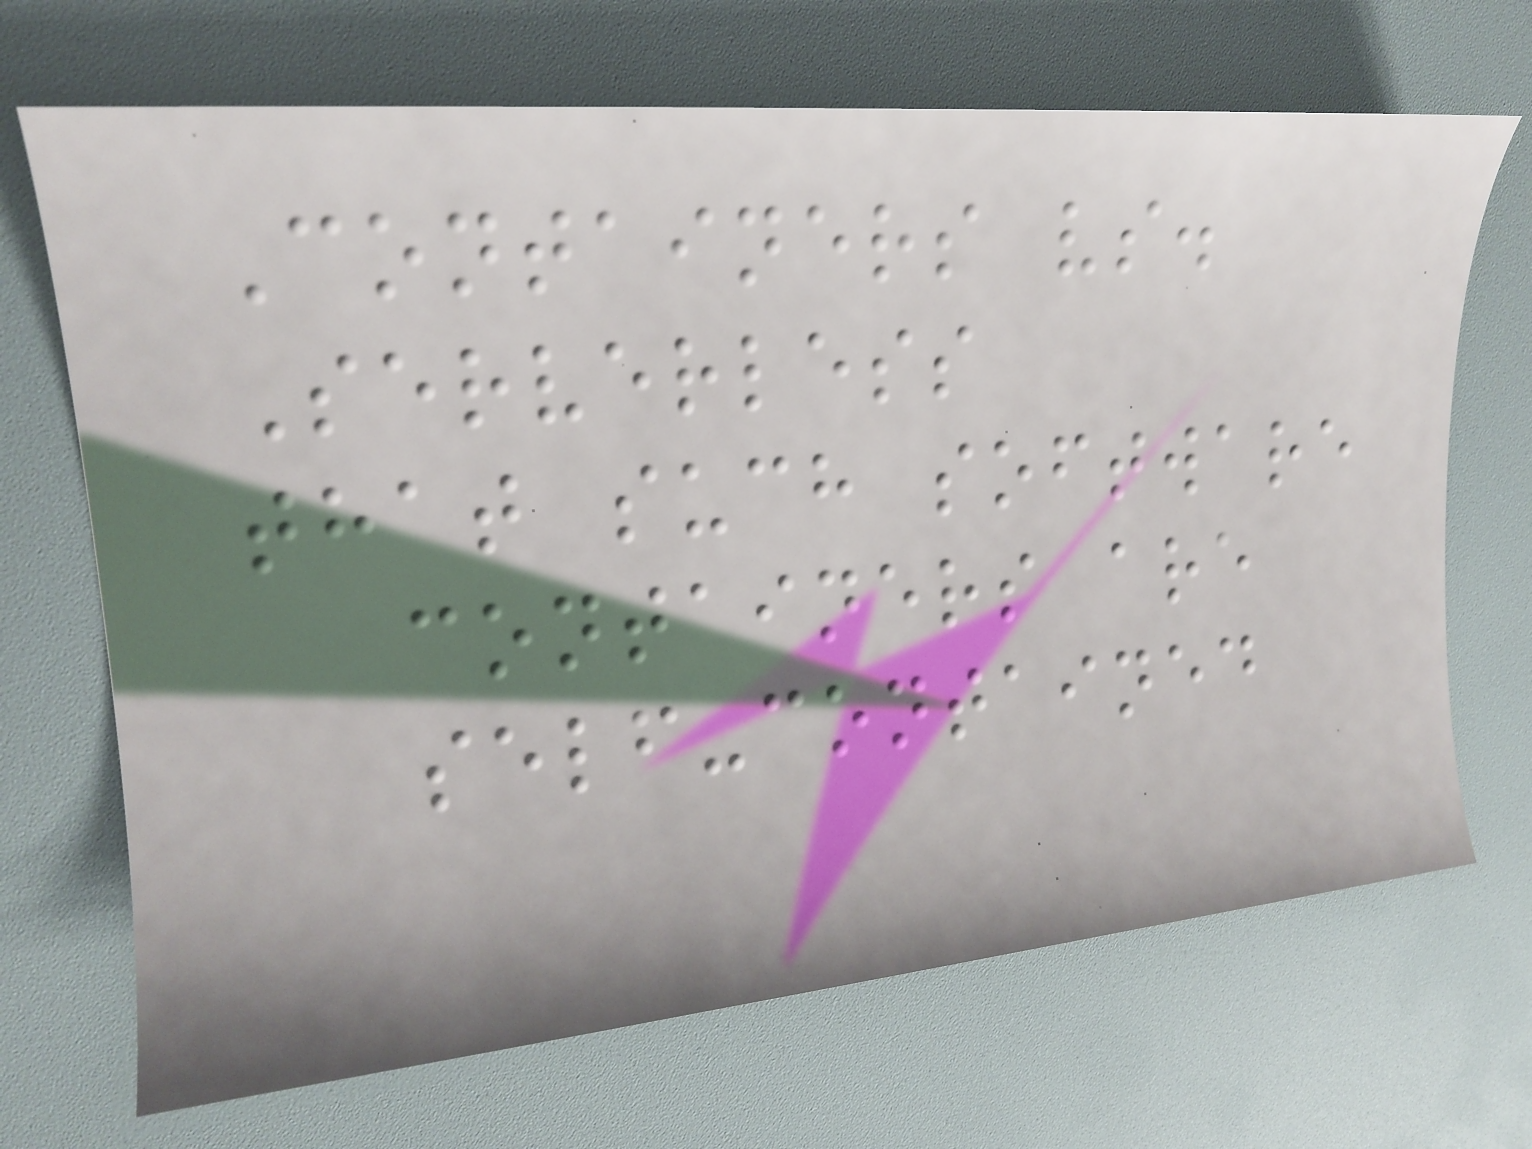Containers vs.
Serverless
that such software
containers are
self-contained
